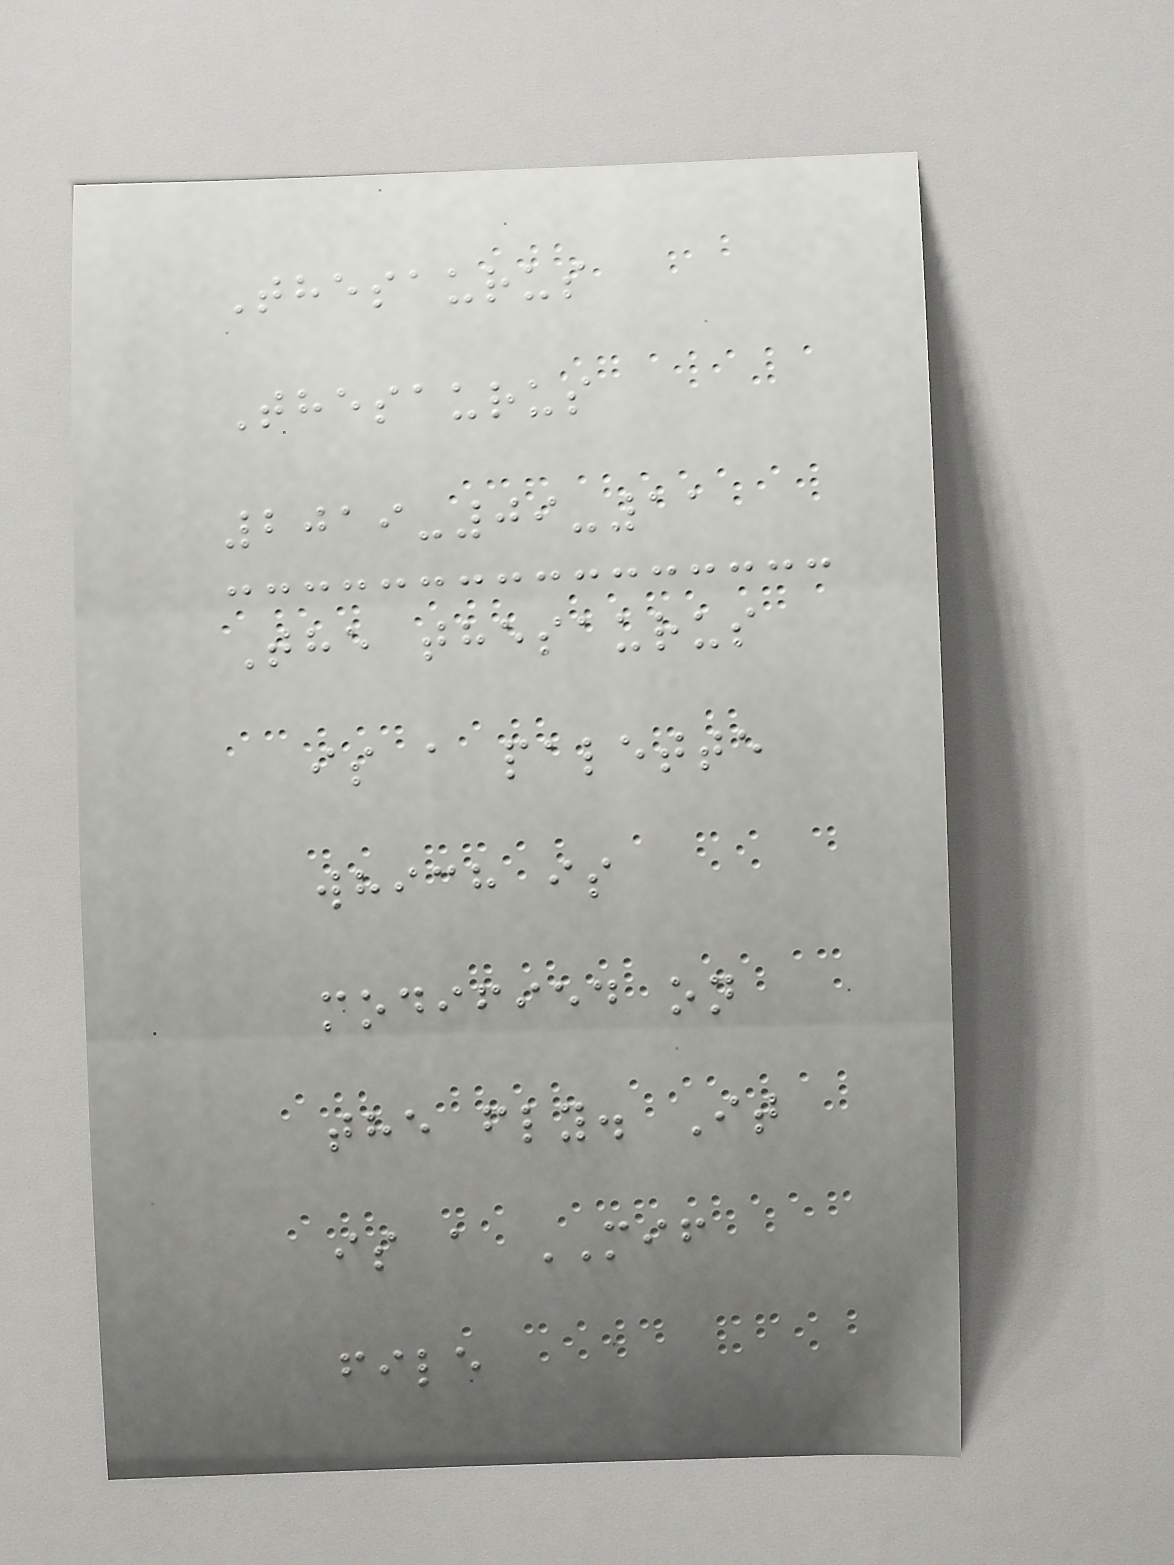Thesaurus
Thesaurus
2019-09-11
The thesaurus
is a palette
which is
modified on
the fly. It
is a MIF
file
